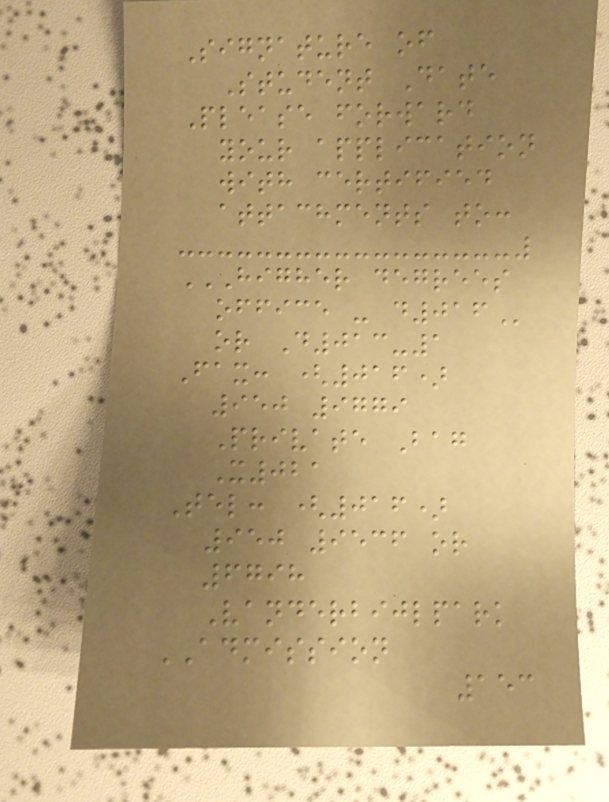Signature of
Student Date
Please forward
your application
with certified
attachments to:
HIGHER DEGREES
OFFICE - D016
or D013-1
Fax: (016)
950 9779
Private Bag
X021
Tel: (016)
950 9536 or
6798
Vanderbijlpark
ADMISSION
153
